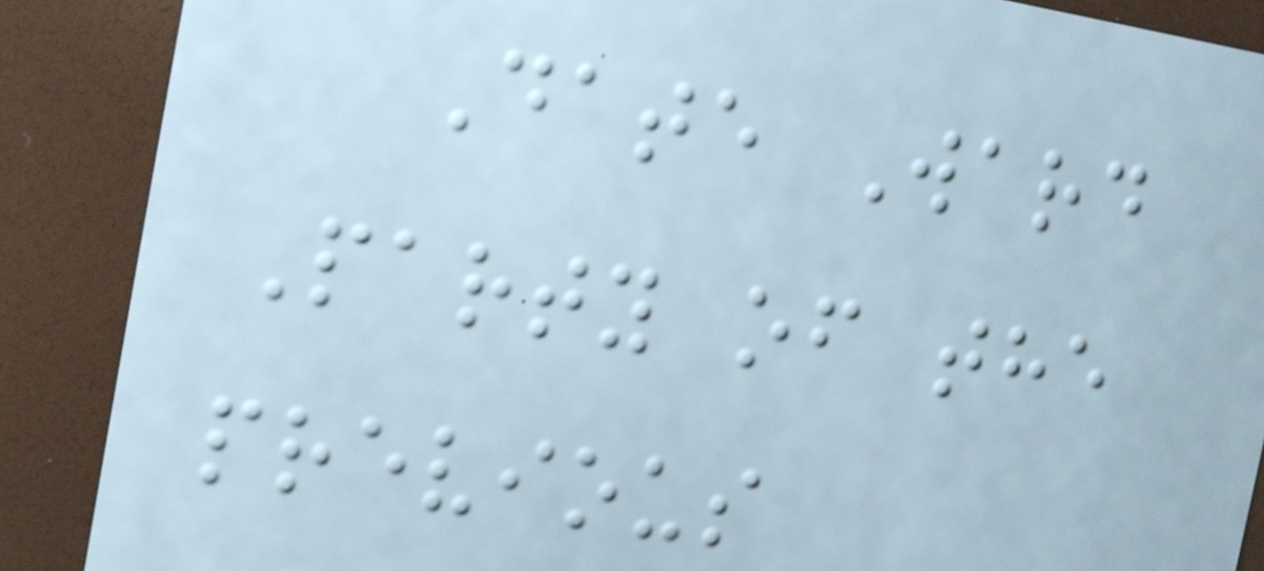Date Ward
Party of the
previous
